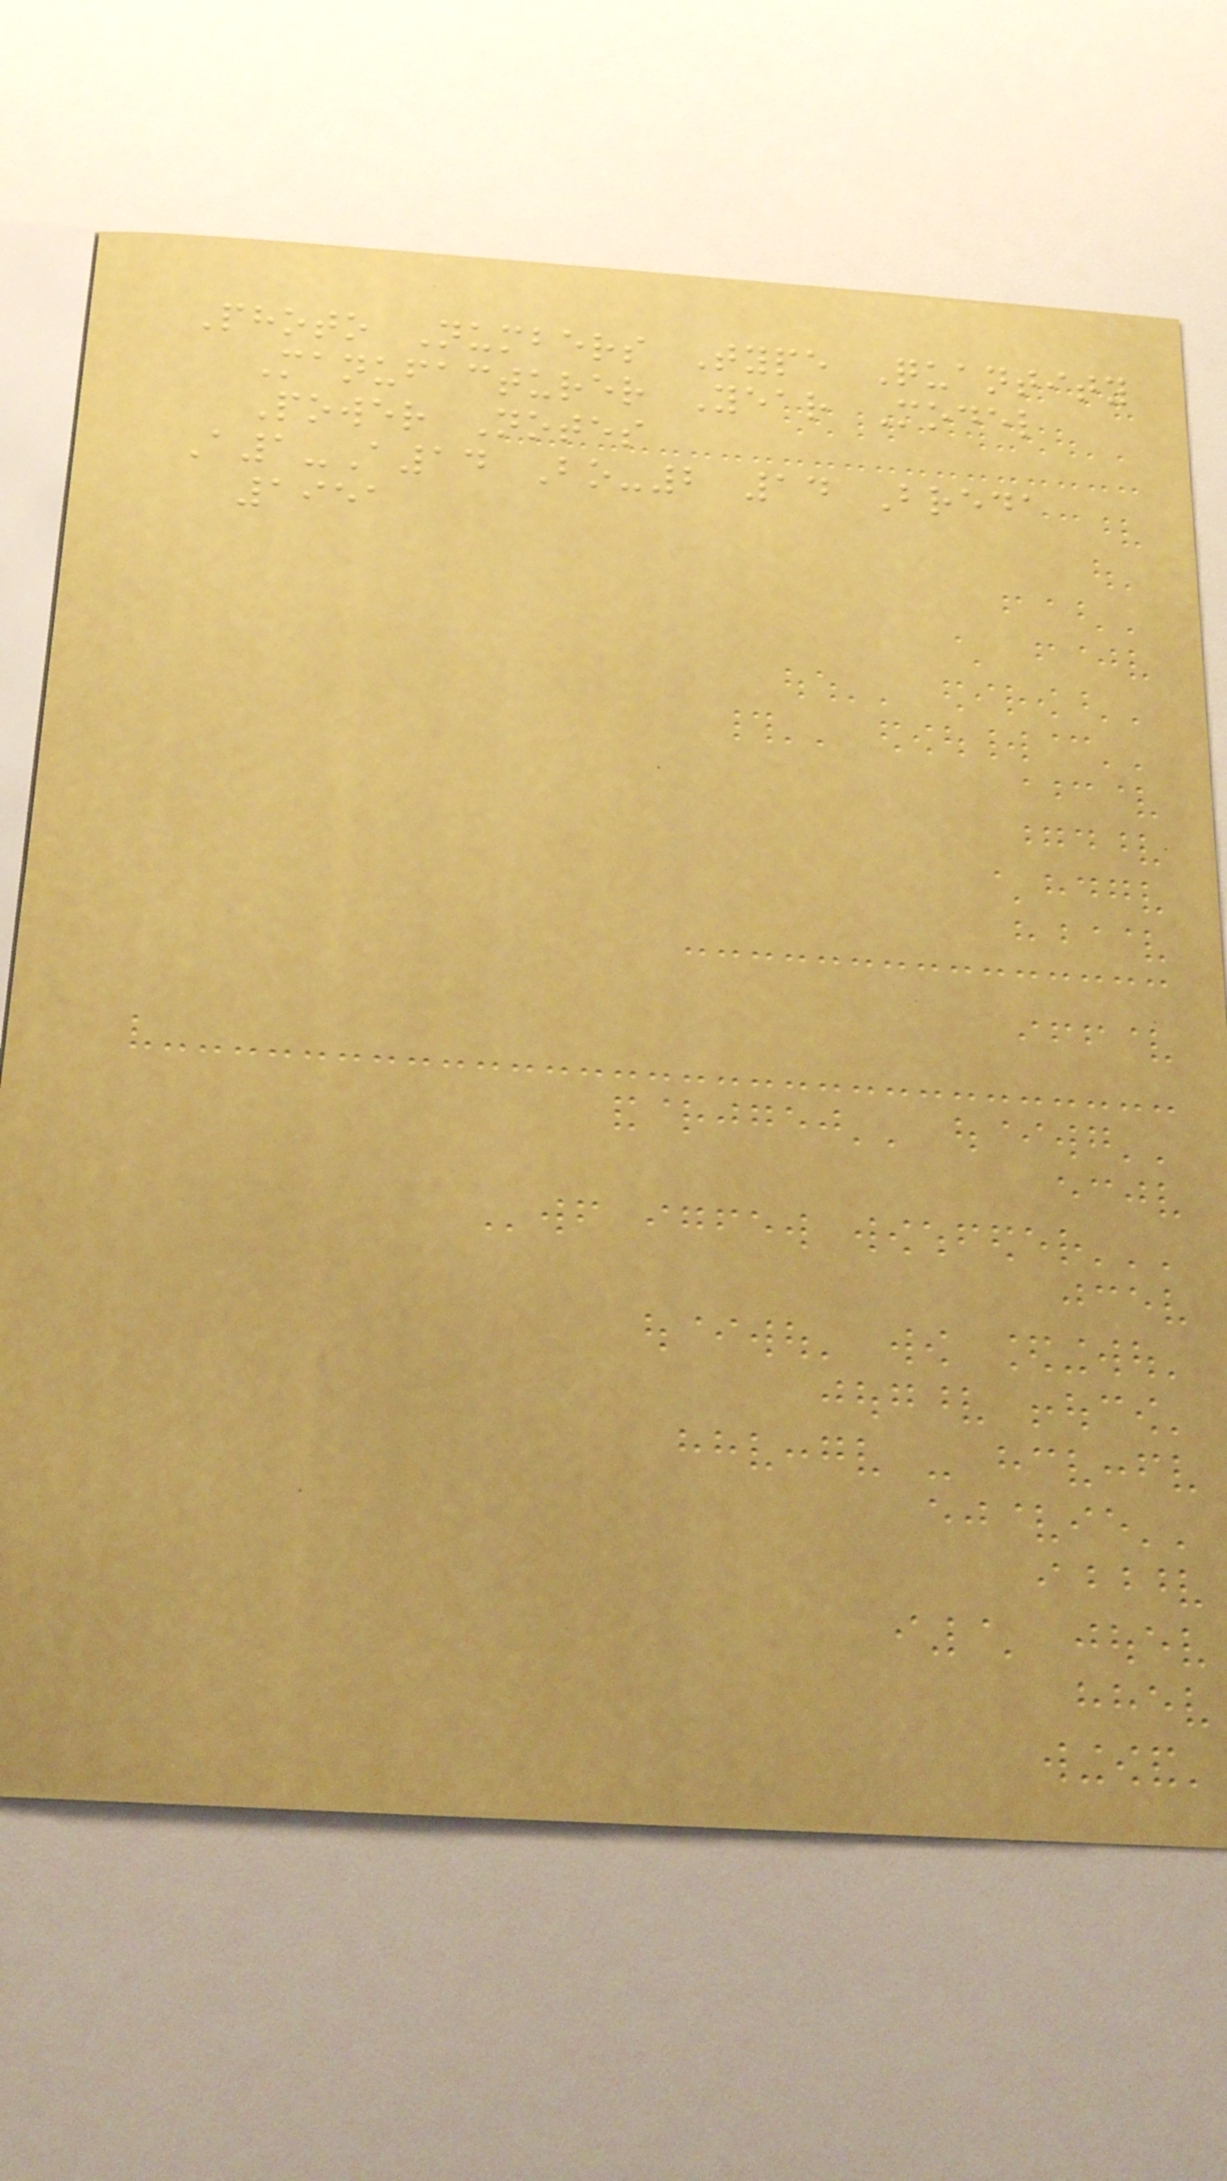Photo Numbers Type Quantity
Manufacturer Year Model
Power Notes
A1-A14 Bo-2 14 Breda
1951
